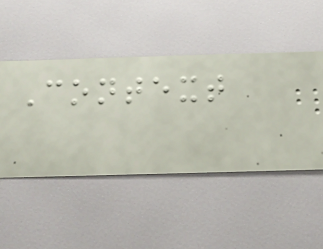Context
